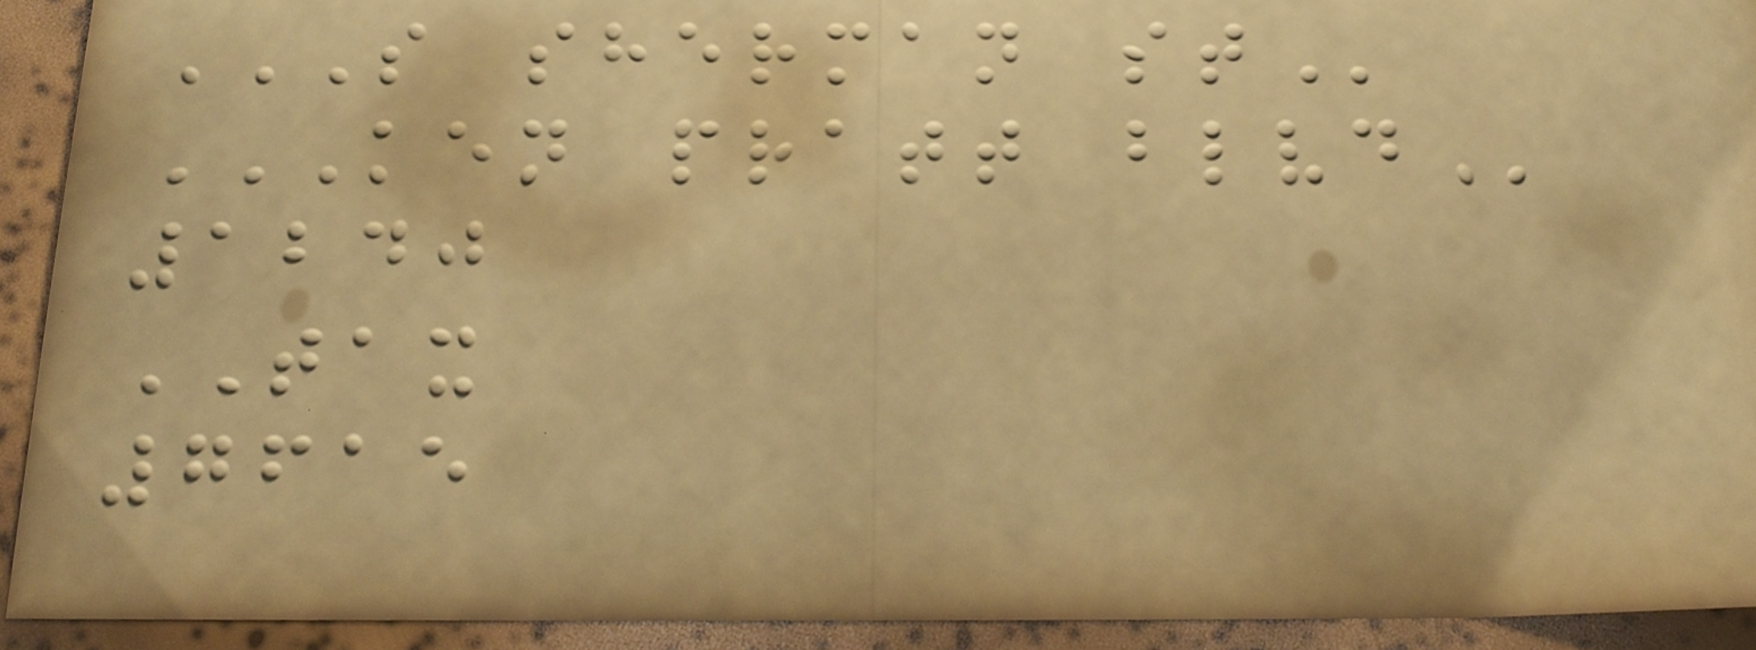S SHERMAN ST
KEN PRATT BLVD
1240
TAX
7615
